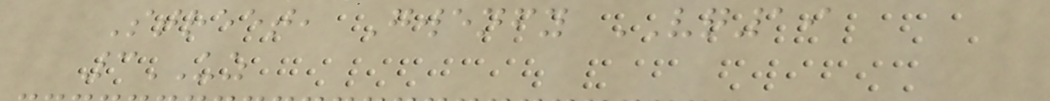Street, Gwenfy VQ19
3UZ
